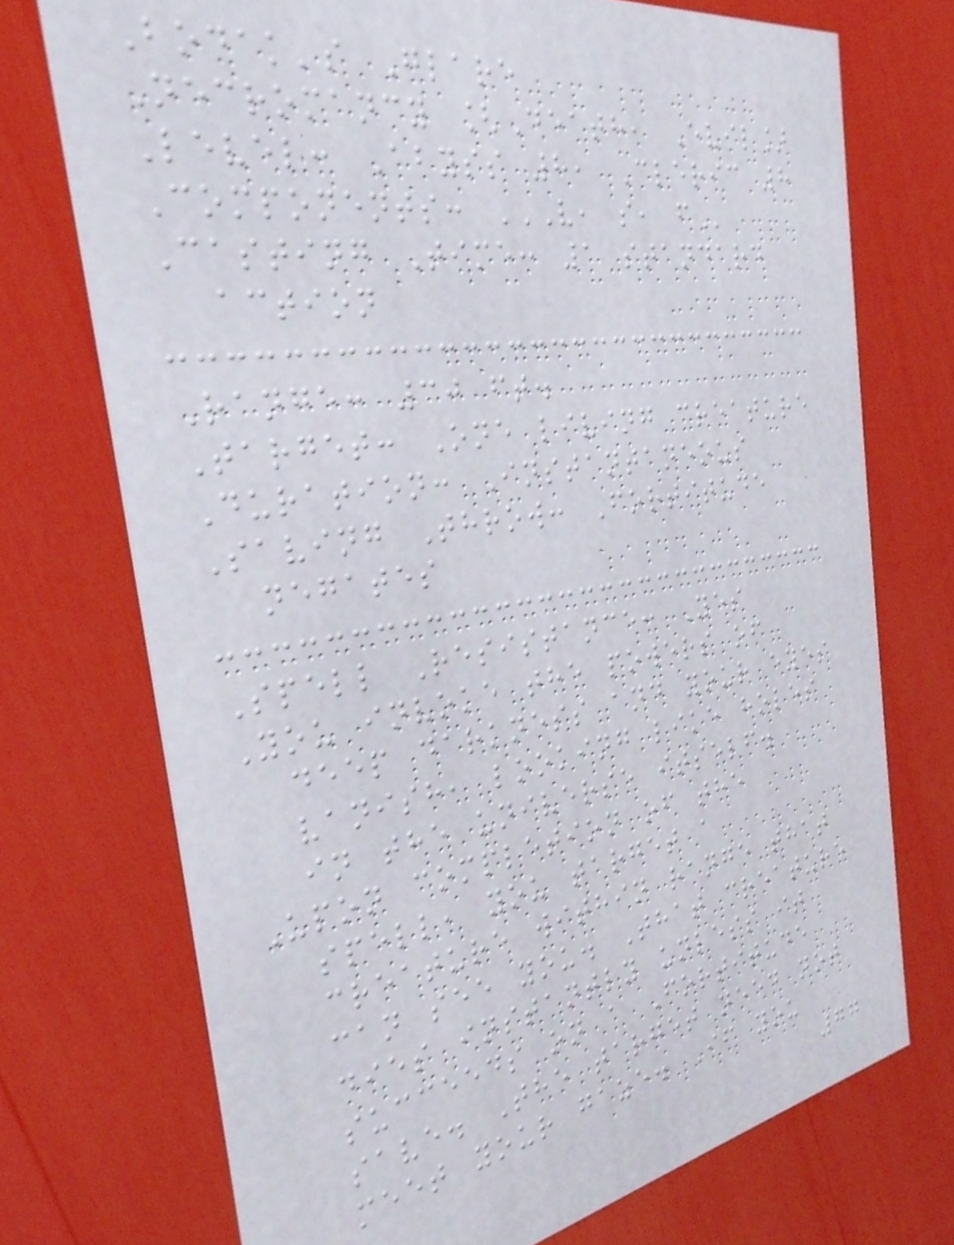Bodak's Glare
Necromancy [Death, Evil]
Level: Abyss 8, Cleric 8
Components: V, S, F
Casting Time: 1 standard
action
Range: 30 ft.
Target: One living creature
Duration: Instantaneous
Saving Throw: Fortitude
negates
Spell Resistance: Yes
You invoke the powers of
deep darkness and your eyes
vanish, looking like holes
in the universe itself.
Upon completion of the
spell, you target a
creature within range that
can see you. That creature
dies instantly unless it
succeeds on a Fortitude
save. The target need not
meet your gaze. If you
77
